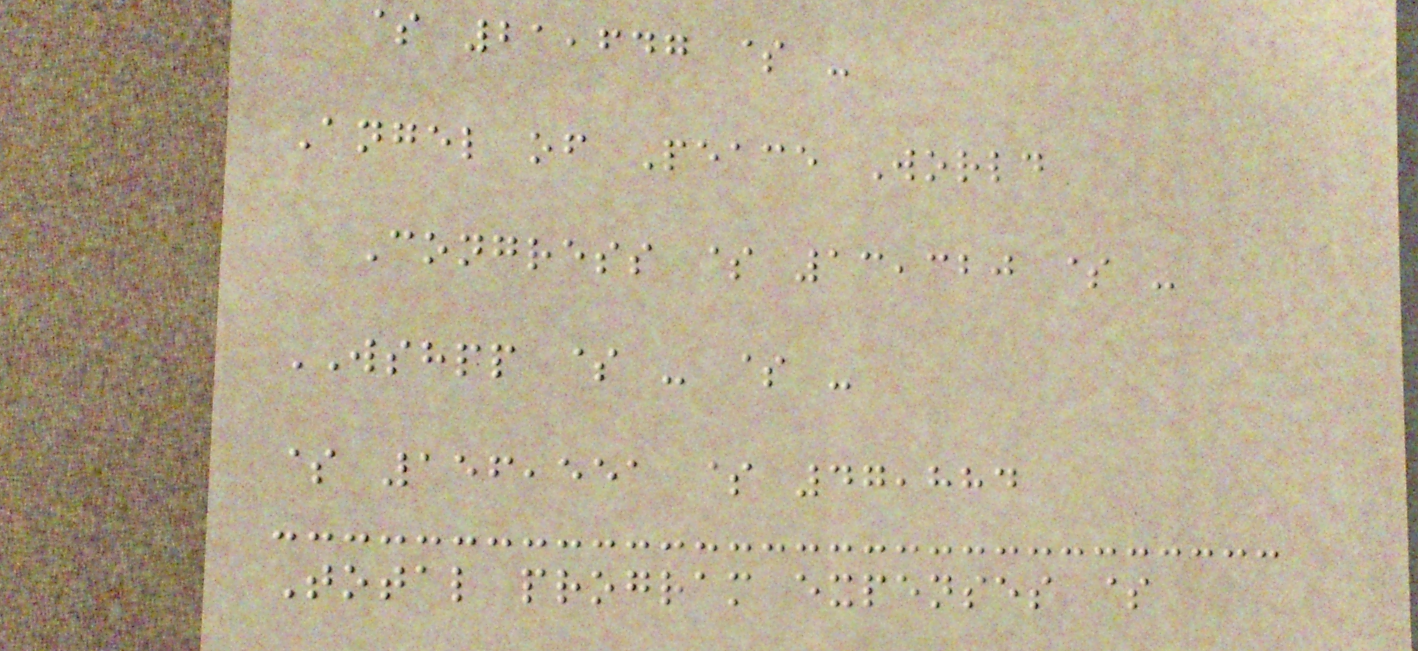$ 21,647 $ -
Angel of Peace World
Congress $ 13,320 $ -
WSHPP $ - $ -
$ 156,551 $ 47,884
Total program expenses $
